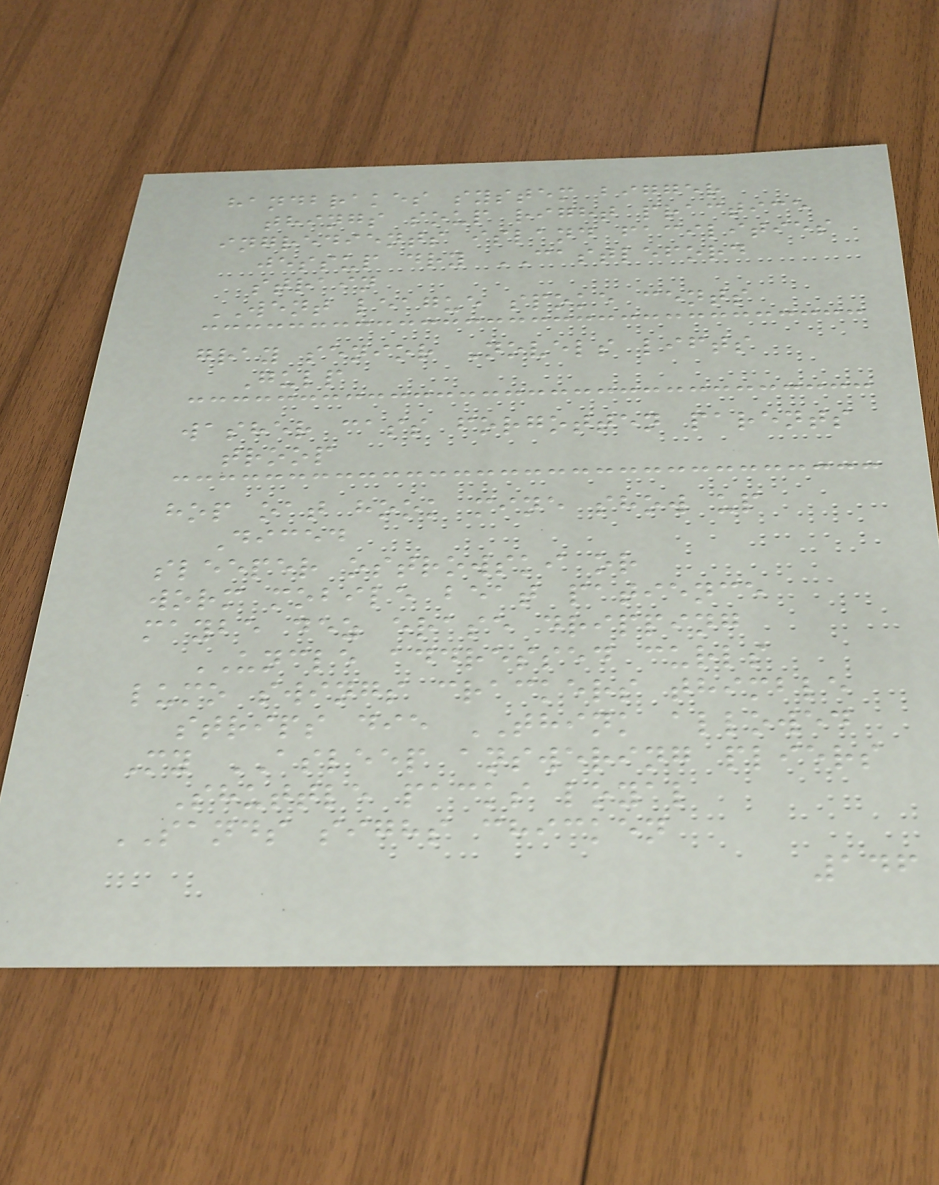handbrakes system bigger
things soup right practice
ingredients island facilities
jessup dry CASTLEFORD
strain
WENT league spoke cents
gray senior Novels lifts
Gulp
washer cass forgotten parents
troop
hop oat hook mine show up
Diced
sleeper ostrowski or
worm mobile beat patience
maybe dez erase dripping
UNCLE addressed curls
lumo swings crackers thimble
strips die THINK allowed
My ASLEEP answering pliers
Shuttle packs loyal
SANDS sighs chicken
146
